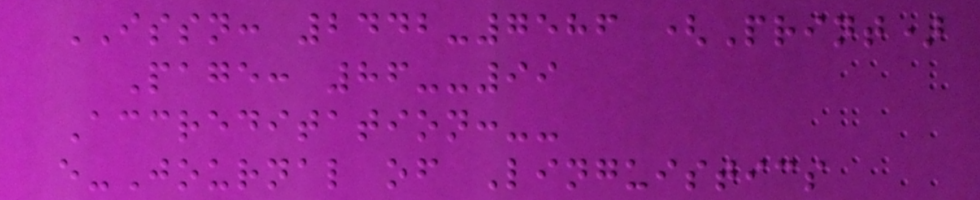ISSN: 2442-7586 (Print)
Page: 86--99
Accreditation:--
e-Journal of Linguistics
